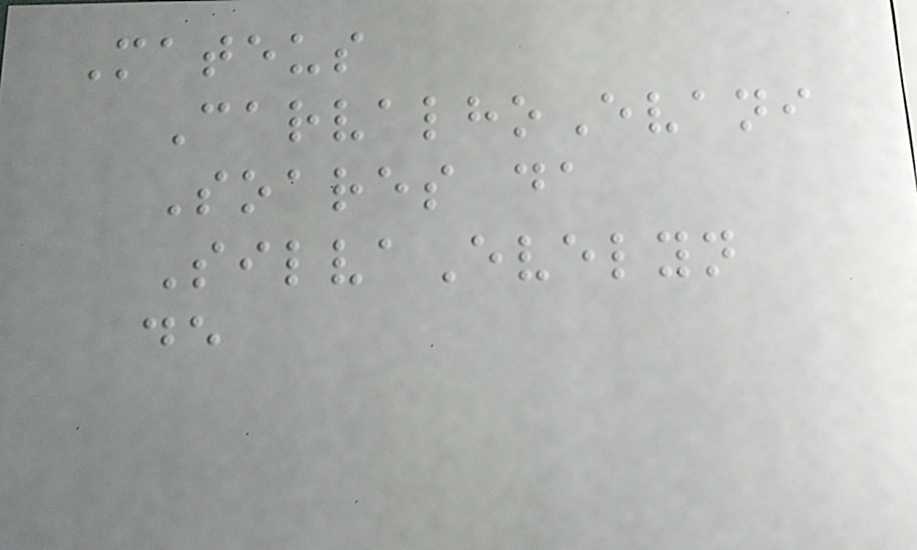Mateus
CarvalhoEvani
Soares da
SilvaEvelyn
de
